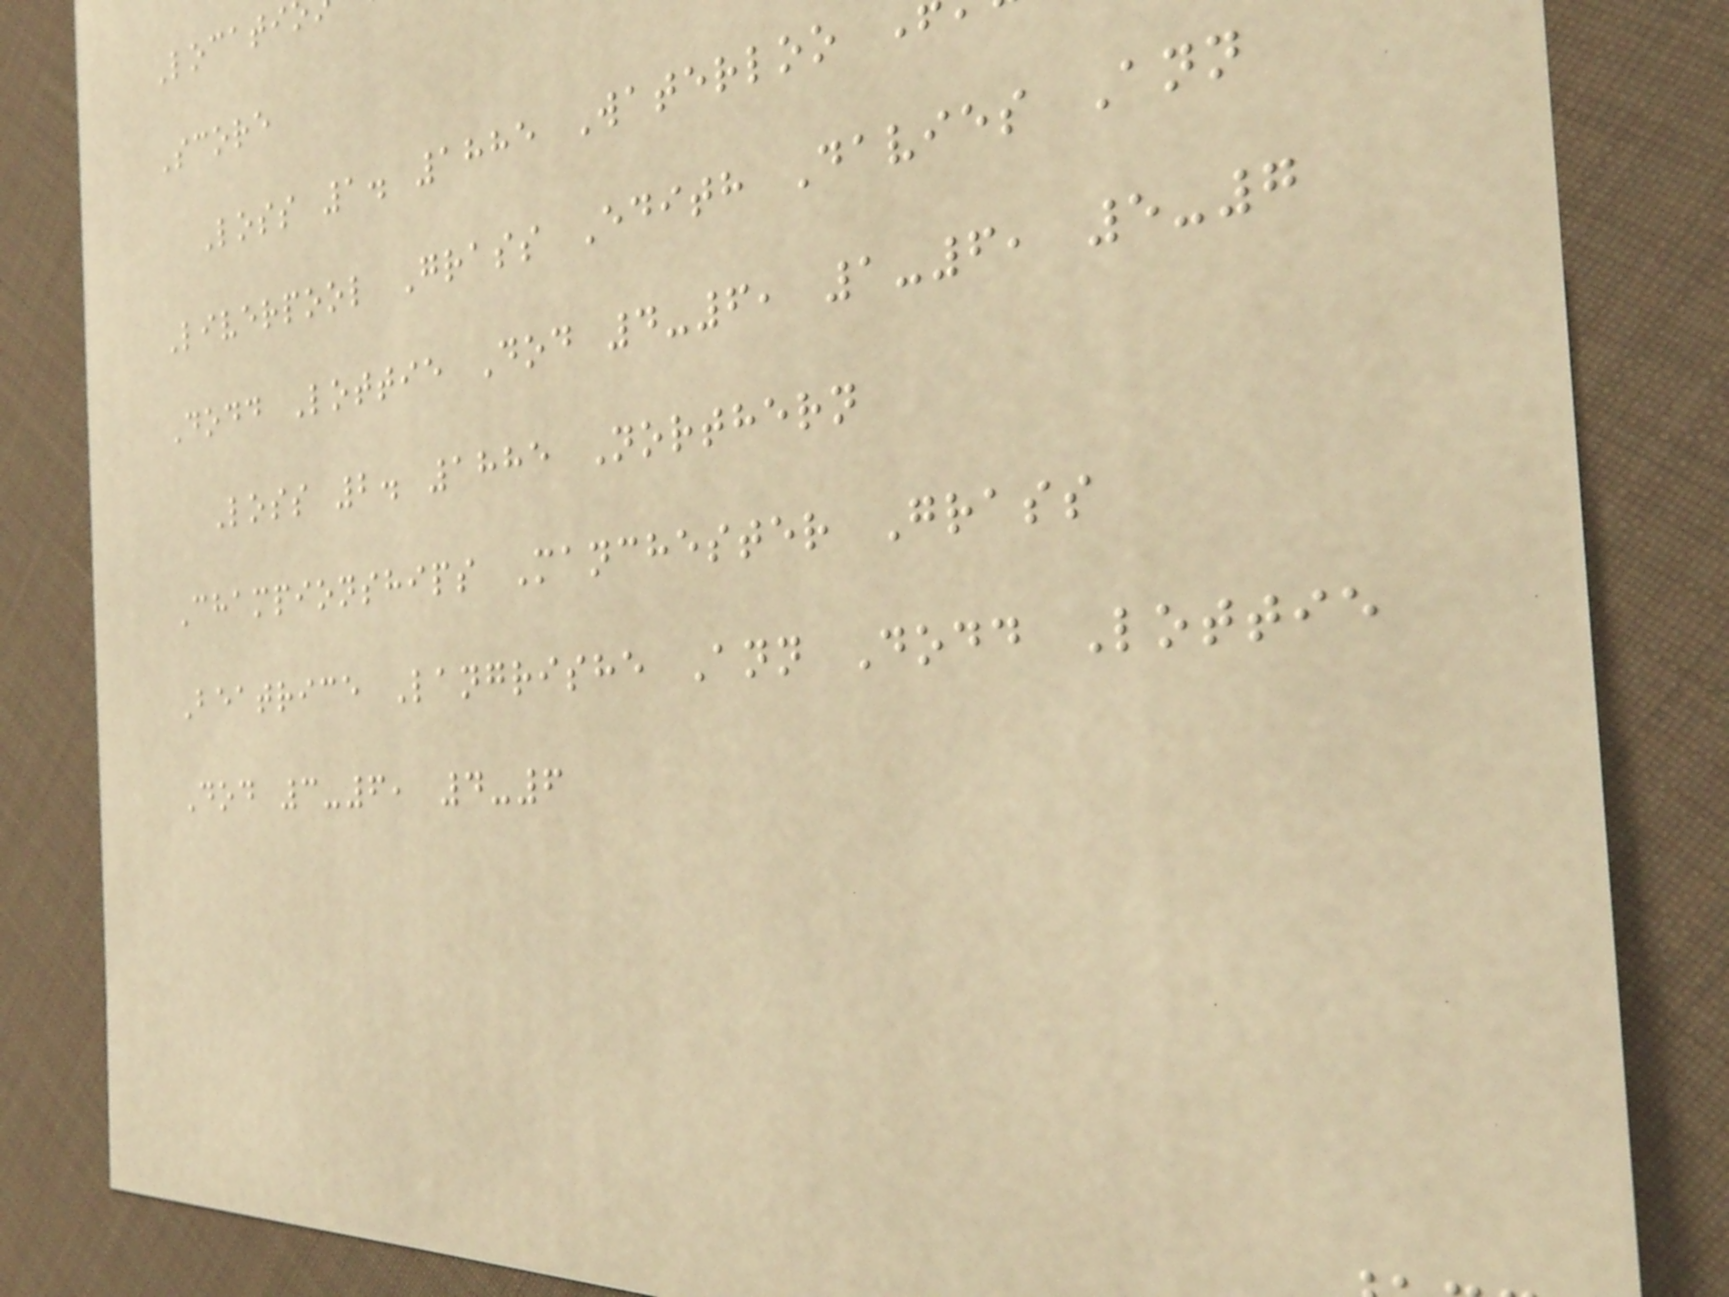Score
Loss 1. 1885 Waterloo
Liverpool Grass Edith Davies Ann
Dodd Lottie Dod 4-6, 1-6, 5-7
Loss 2. 1885 Northern
Championships Manchester Grass
Beatrice Langrishe Ann Dodd Lottie
Dod 3-6, 4-6
